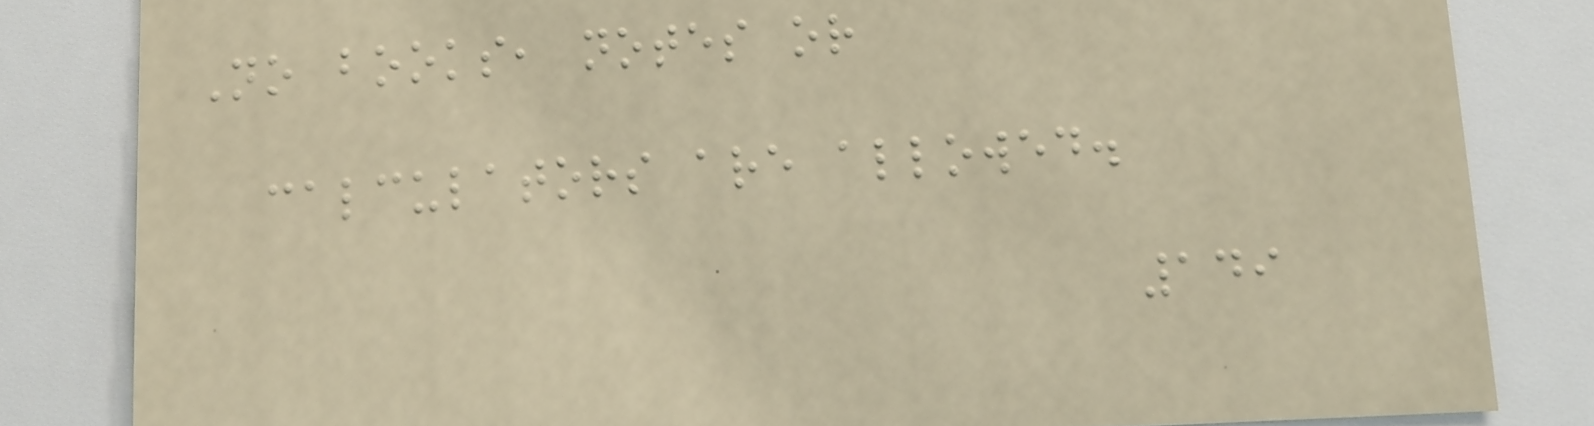No books, notes or
calculators are allowed.
149
